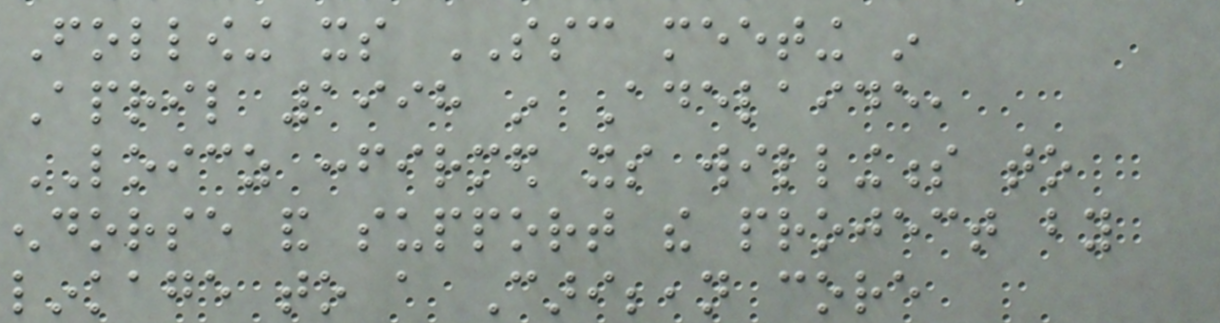Following its SSC meeting in
April 1998 in Adelaide,
LOICZ confirmed its willingness to
endorse and support the project by
linkage to a Caribbean core
